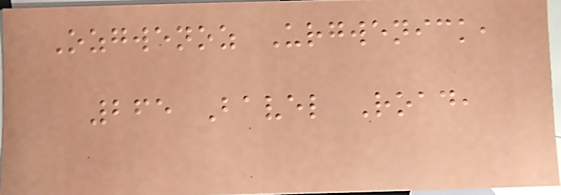Ozgwenoz Urgwenick,
265 Bavel Road,
